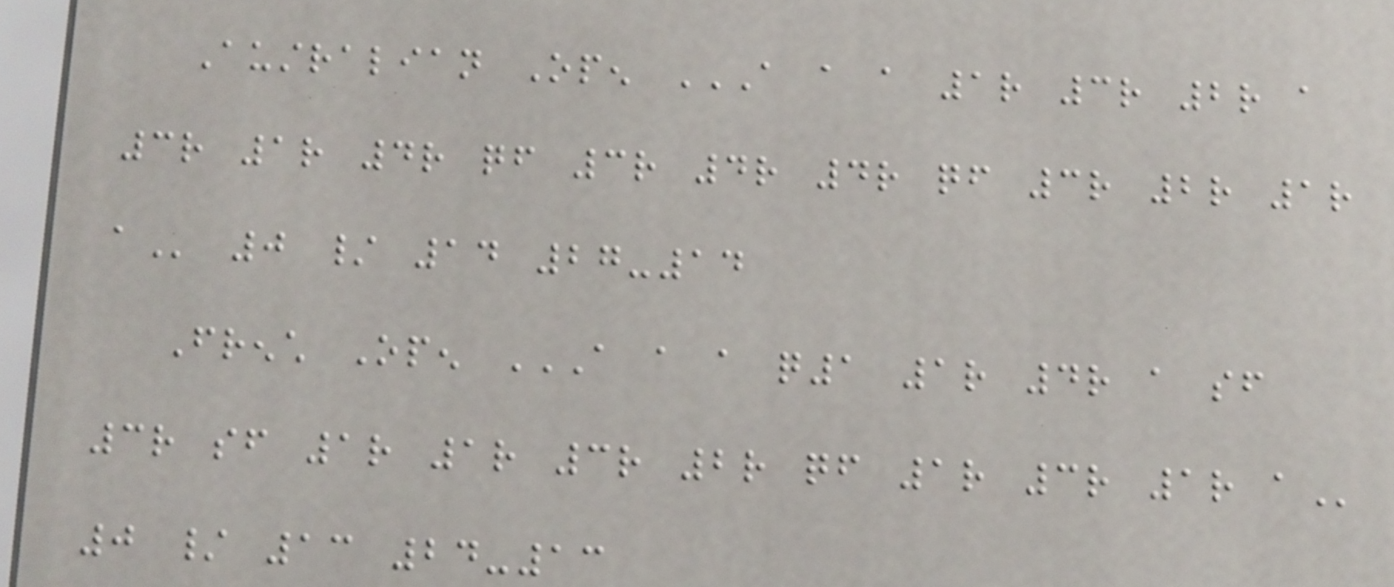Australian Open A A A 1R 3R 2R A
3R 1R 4R QF 3R 4R 4R QF 3R 2R 1R
A 0 / 14 27-14
French Open A A A Q1 1R 4R A SF
3R SF 1R 1R 3R 2R QF 1R 3R 1R A
0 / 13 24-13
